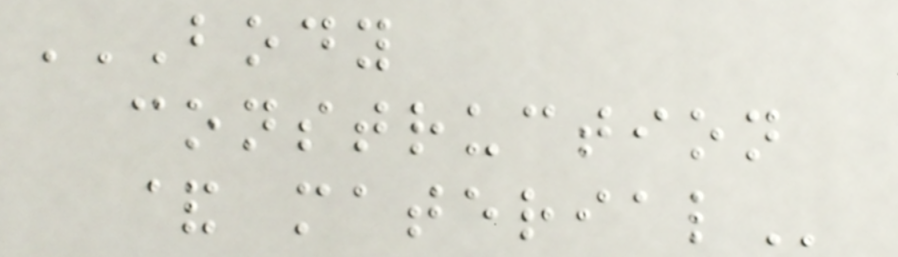BODY
CONSTRUCTION
& MATERIAL
